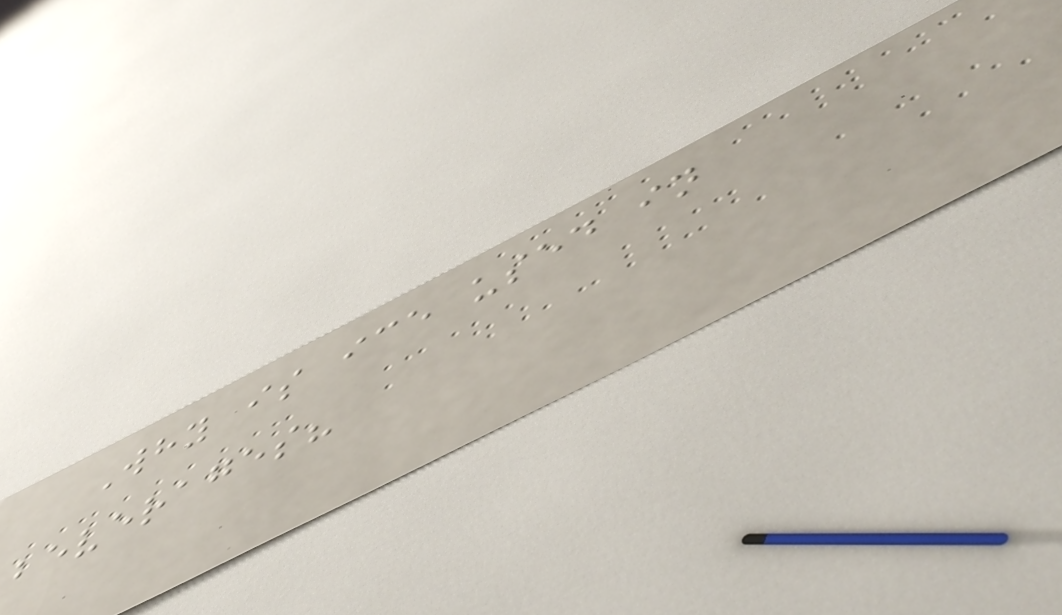Why is ice used in
beverages?
